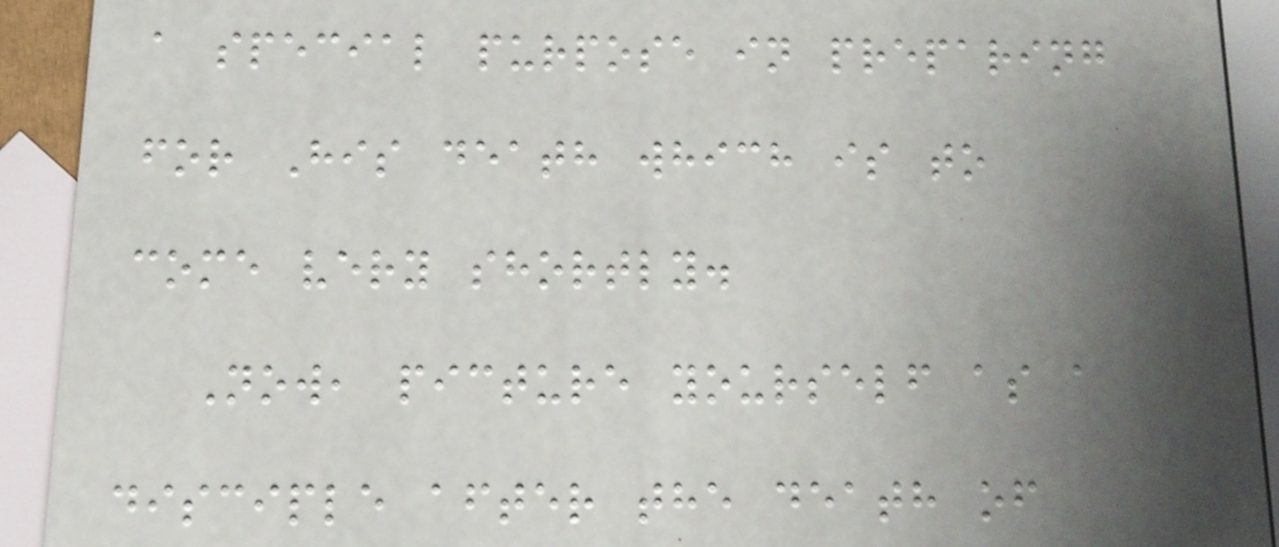a special purpose in preparing
for His death which is to
come very shortly.
Now, picture yourself as a
disciple after the death of
